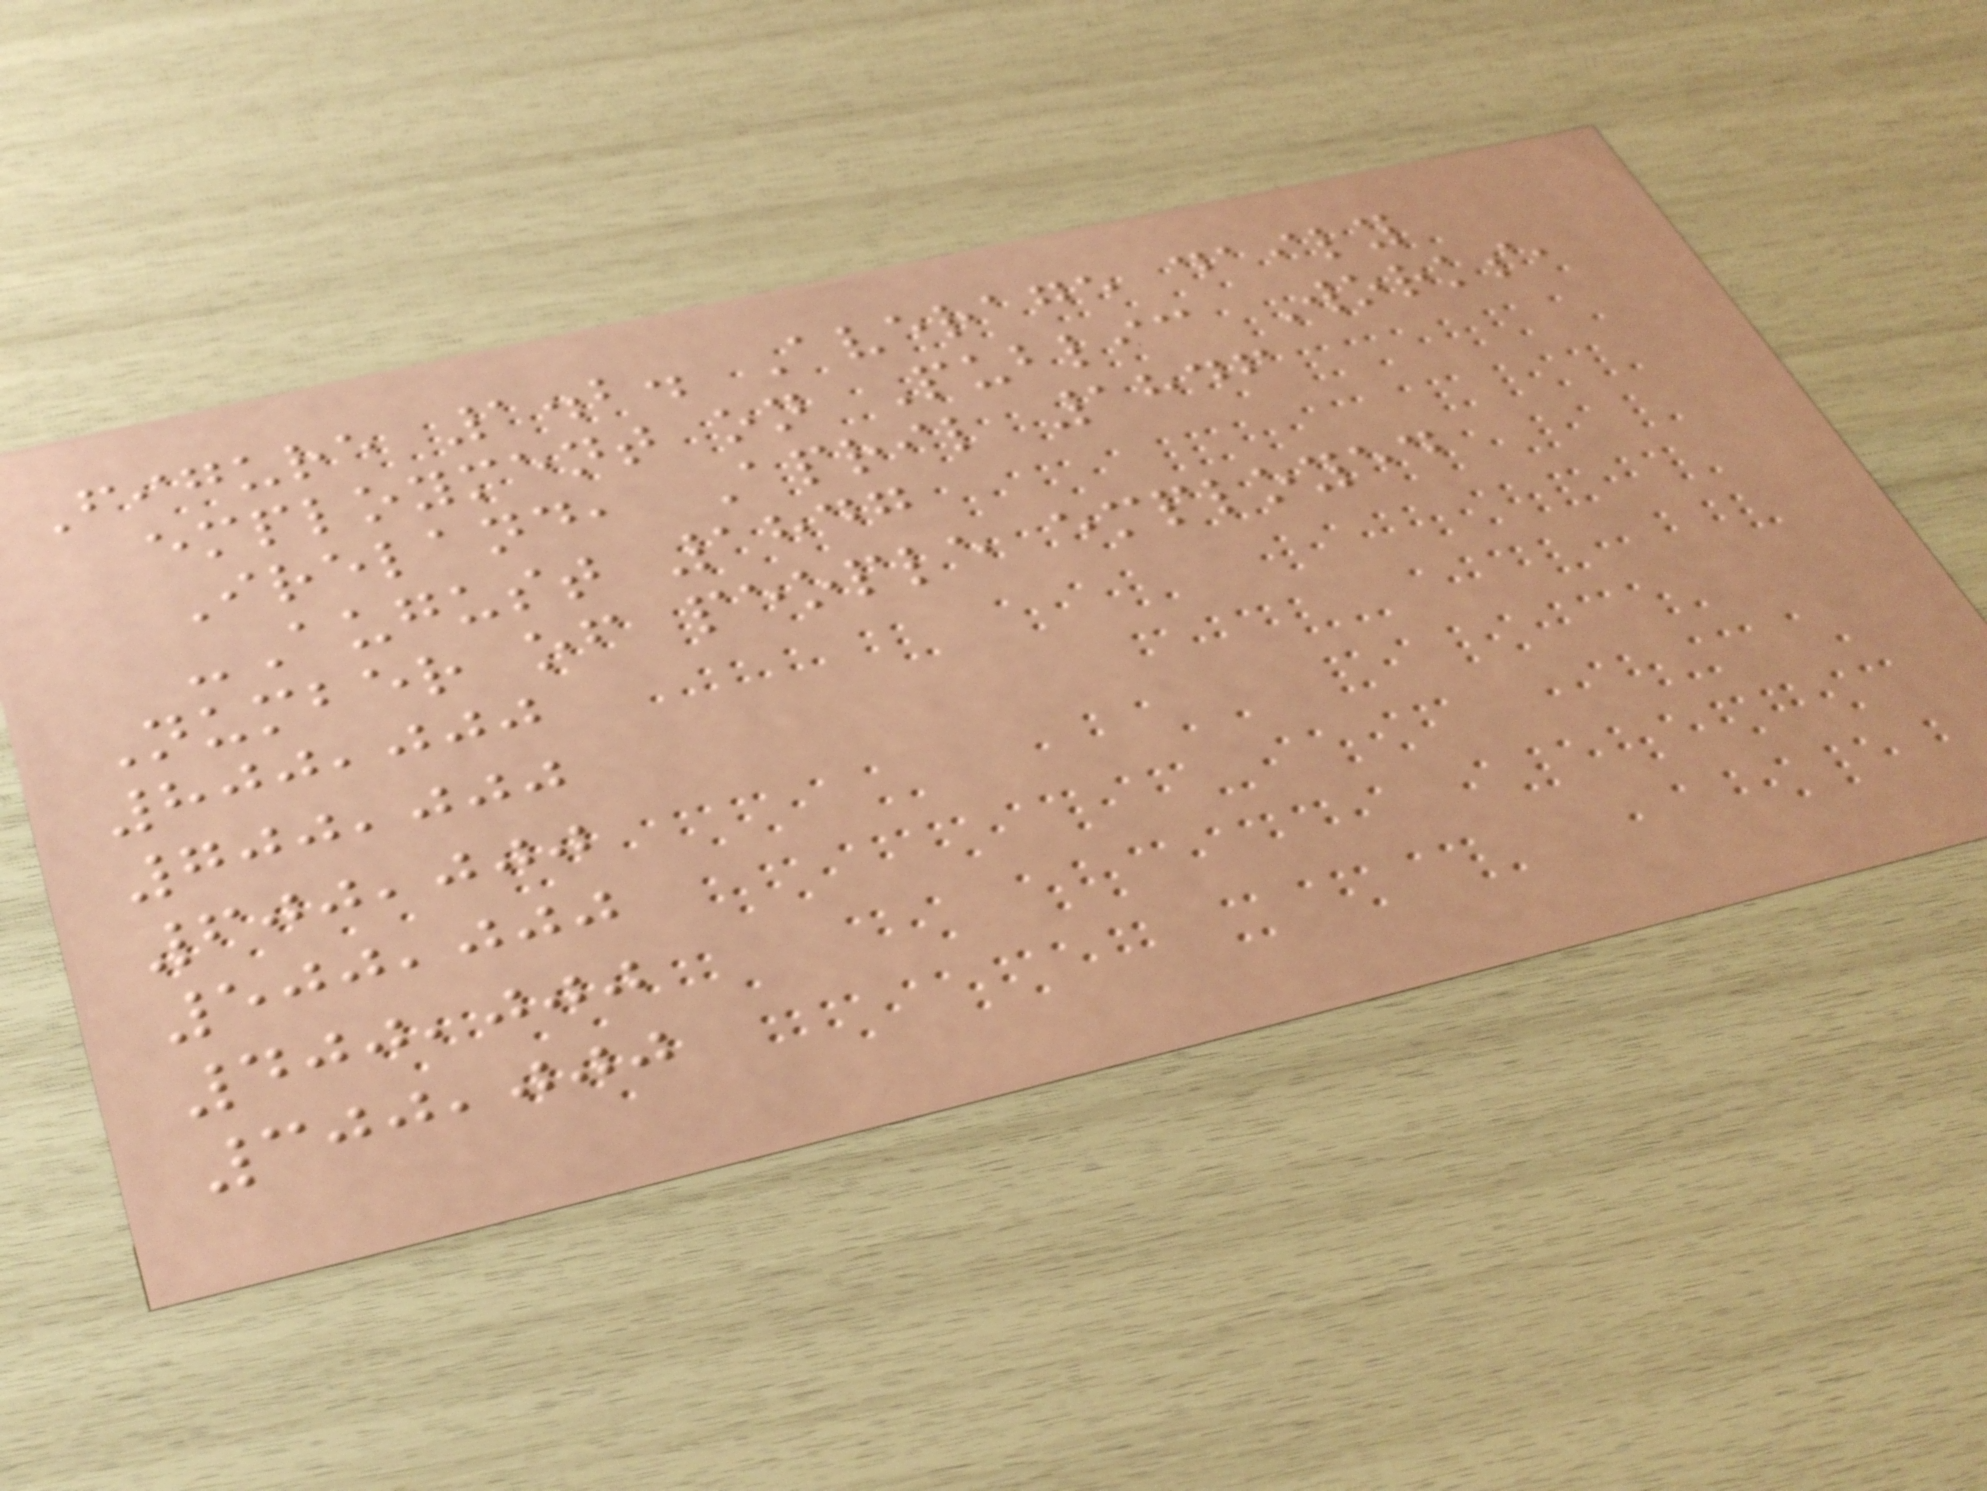Figure 1.2. Average daily
employment on Public Works,
Ireland, April 1846
-August 1847
Number of people employed
800,000
700,000
600,000
500,000
400,000
300,000
